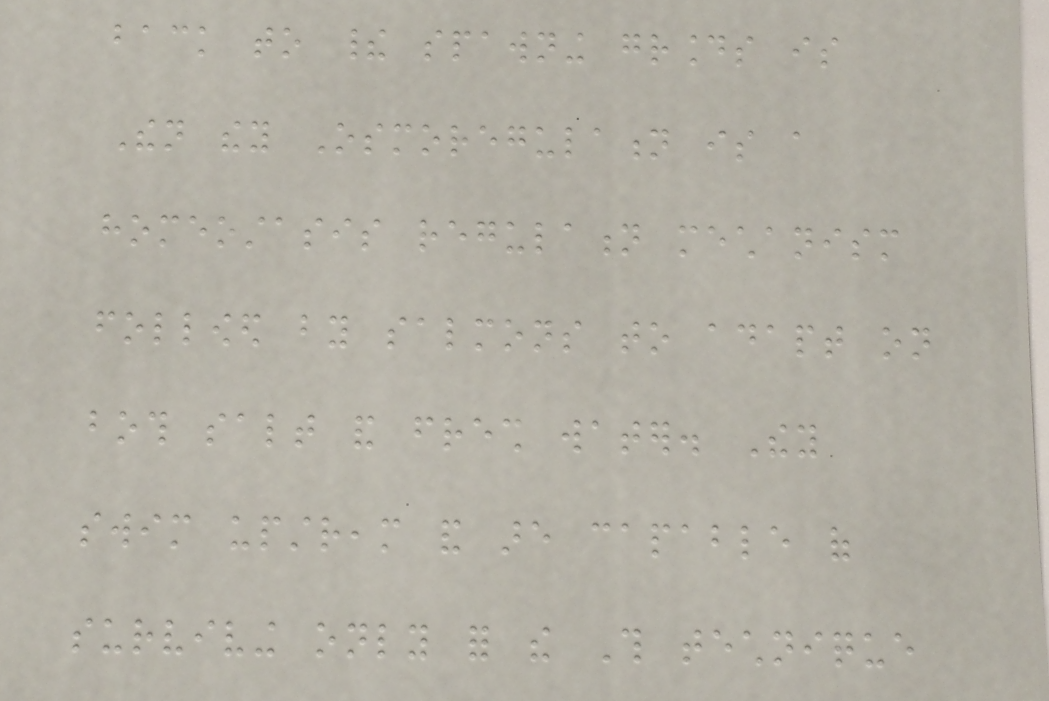back to their spawning grounds is
Then they Osmoregulation is a
homeostasis regulation mechanism
followed by salmons to adapt on
both salt and fresh water. They
swim upstream and are capable of
surviving only for the This technique
